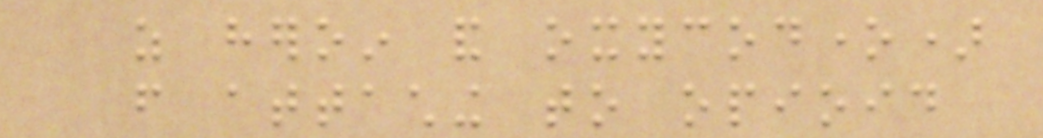as heroin and oxycodone)
from attaching to opioid
